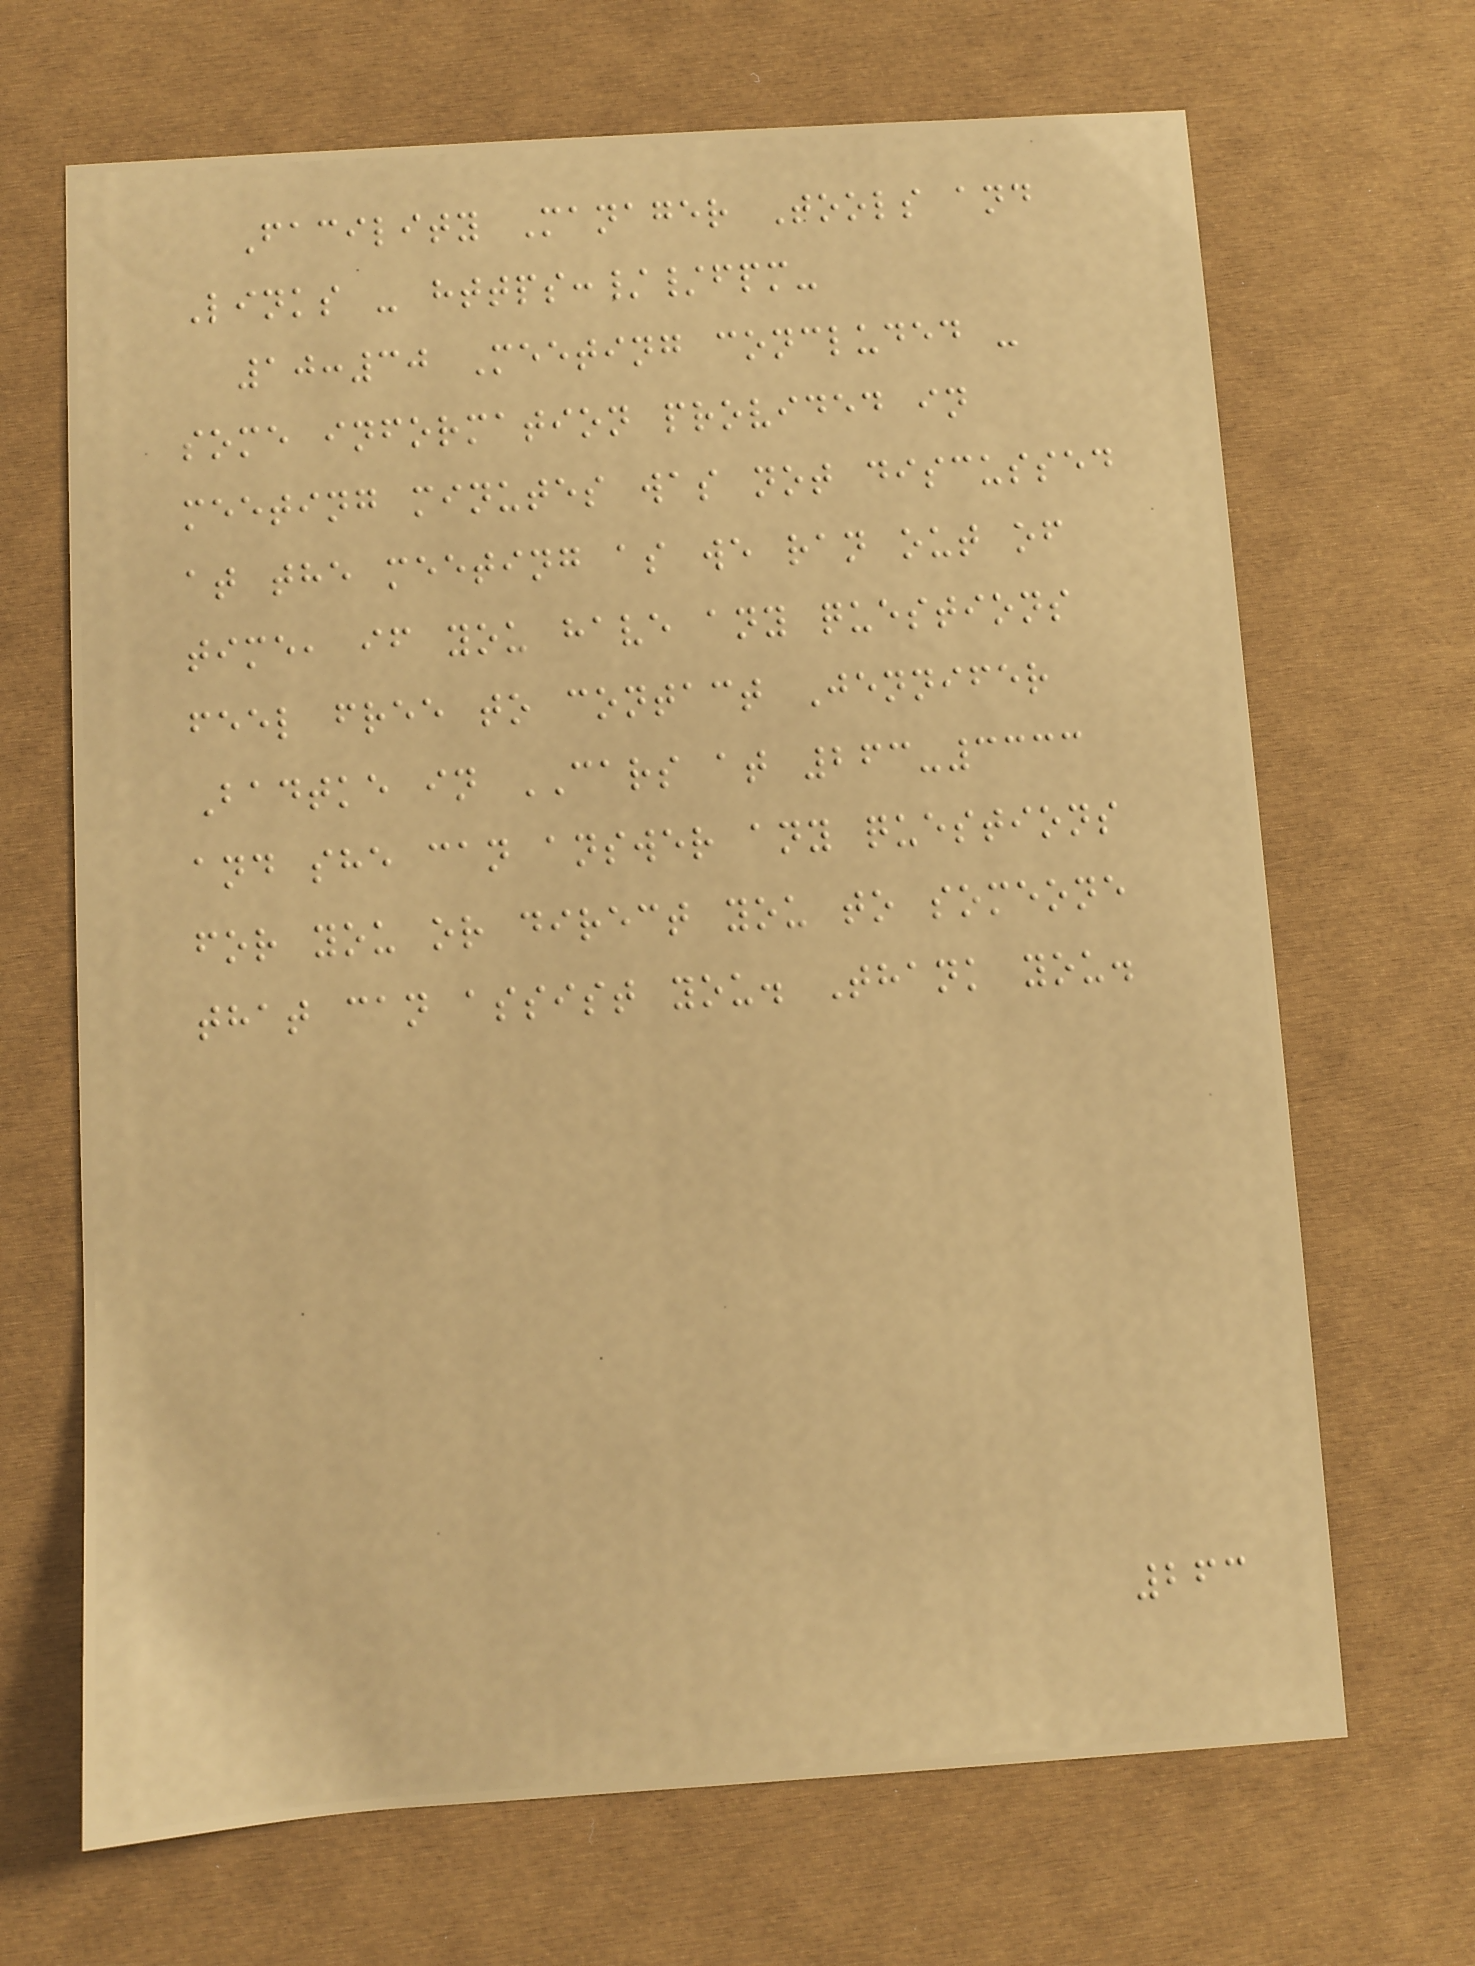Facility Manager Tools and
Links - https://fpm-
10:30 Meeting concluded -
some information provided in
meeting minutes was not discussed
at the meeting as we ran out of
time, if you have any questions
feel free to contact Jennifer
Badtke in CARS at 263-3333
and she can answer any questions
for you or direct you to someone
that can assist you. Thank you.
263
